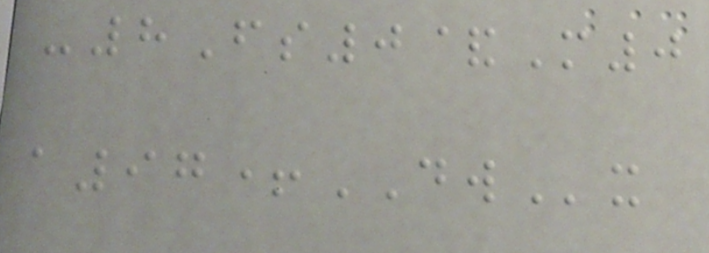-8Fs0&M0
a97+DWx
